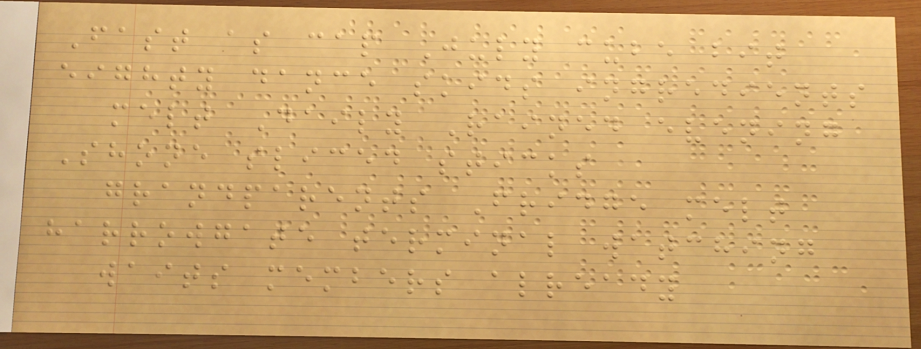Fast as cap July cube bit
eighty dance skids ingredients
melt Daily Rained evening
Shone sliced sticks
grandparents Fridge melt
harrowgate terminal watching
waits members already
